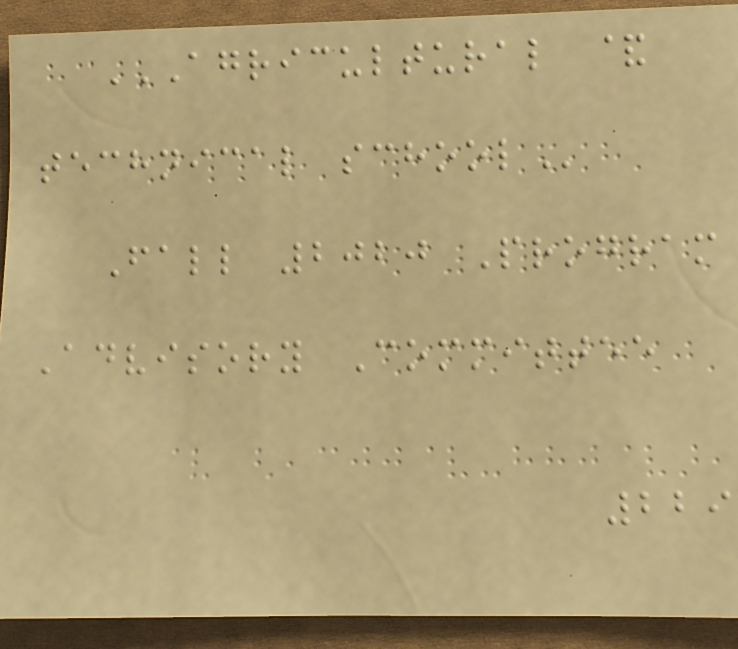AGRICULTURAL &
TECHNICAL SCHOOL
Fall 2020 Program
Advisory Committee
229
